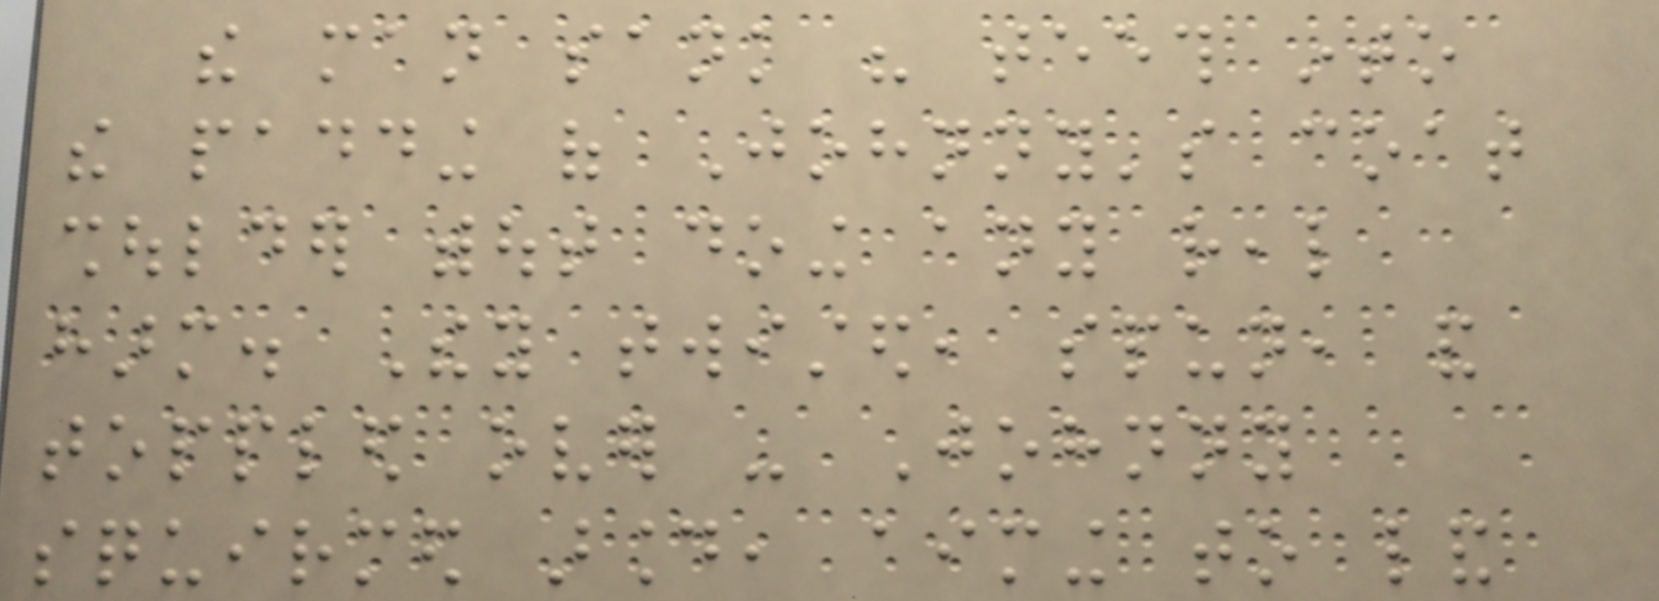the man sank his teeth into
the padding of Johnny's coat
shoulder without doing any real
harm. They twisted, spun, and
toppled over - Johnny
squirmed around, aiming to land
